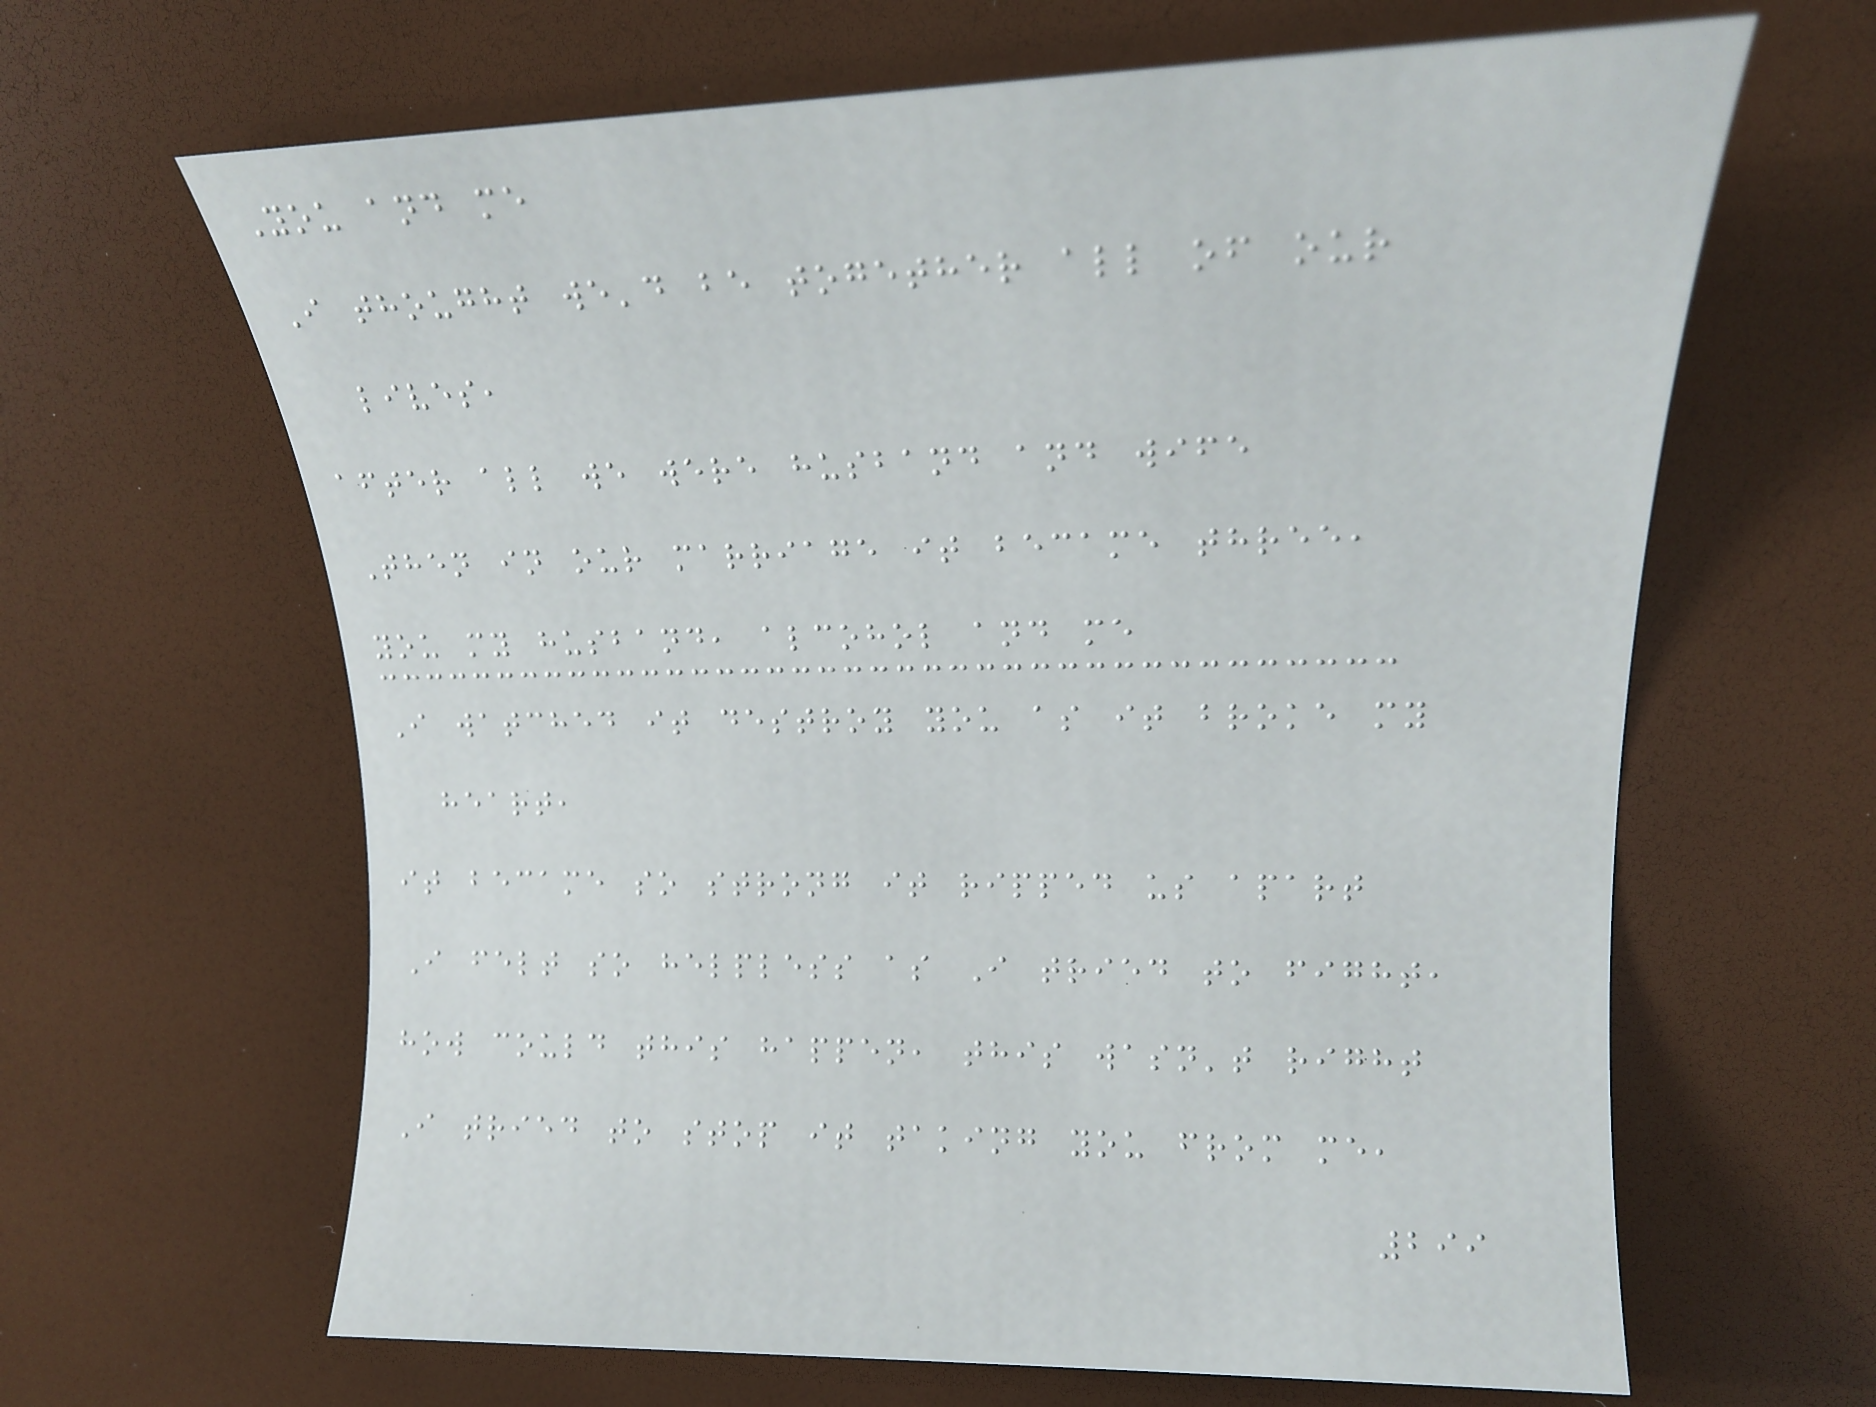You and me
I thought we'd be together all of our
lives,
after all we were husband and wife
Then in our marriage it became three,
you my husband, alcohol and me
I watched it destroy you as it broke my
heart,
it became so strong it ripped us apart
I felt so helpless as I tried to fight,
how could this happen, this wasn't right
I tried to stop it taking you from me,
299
